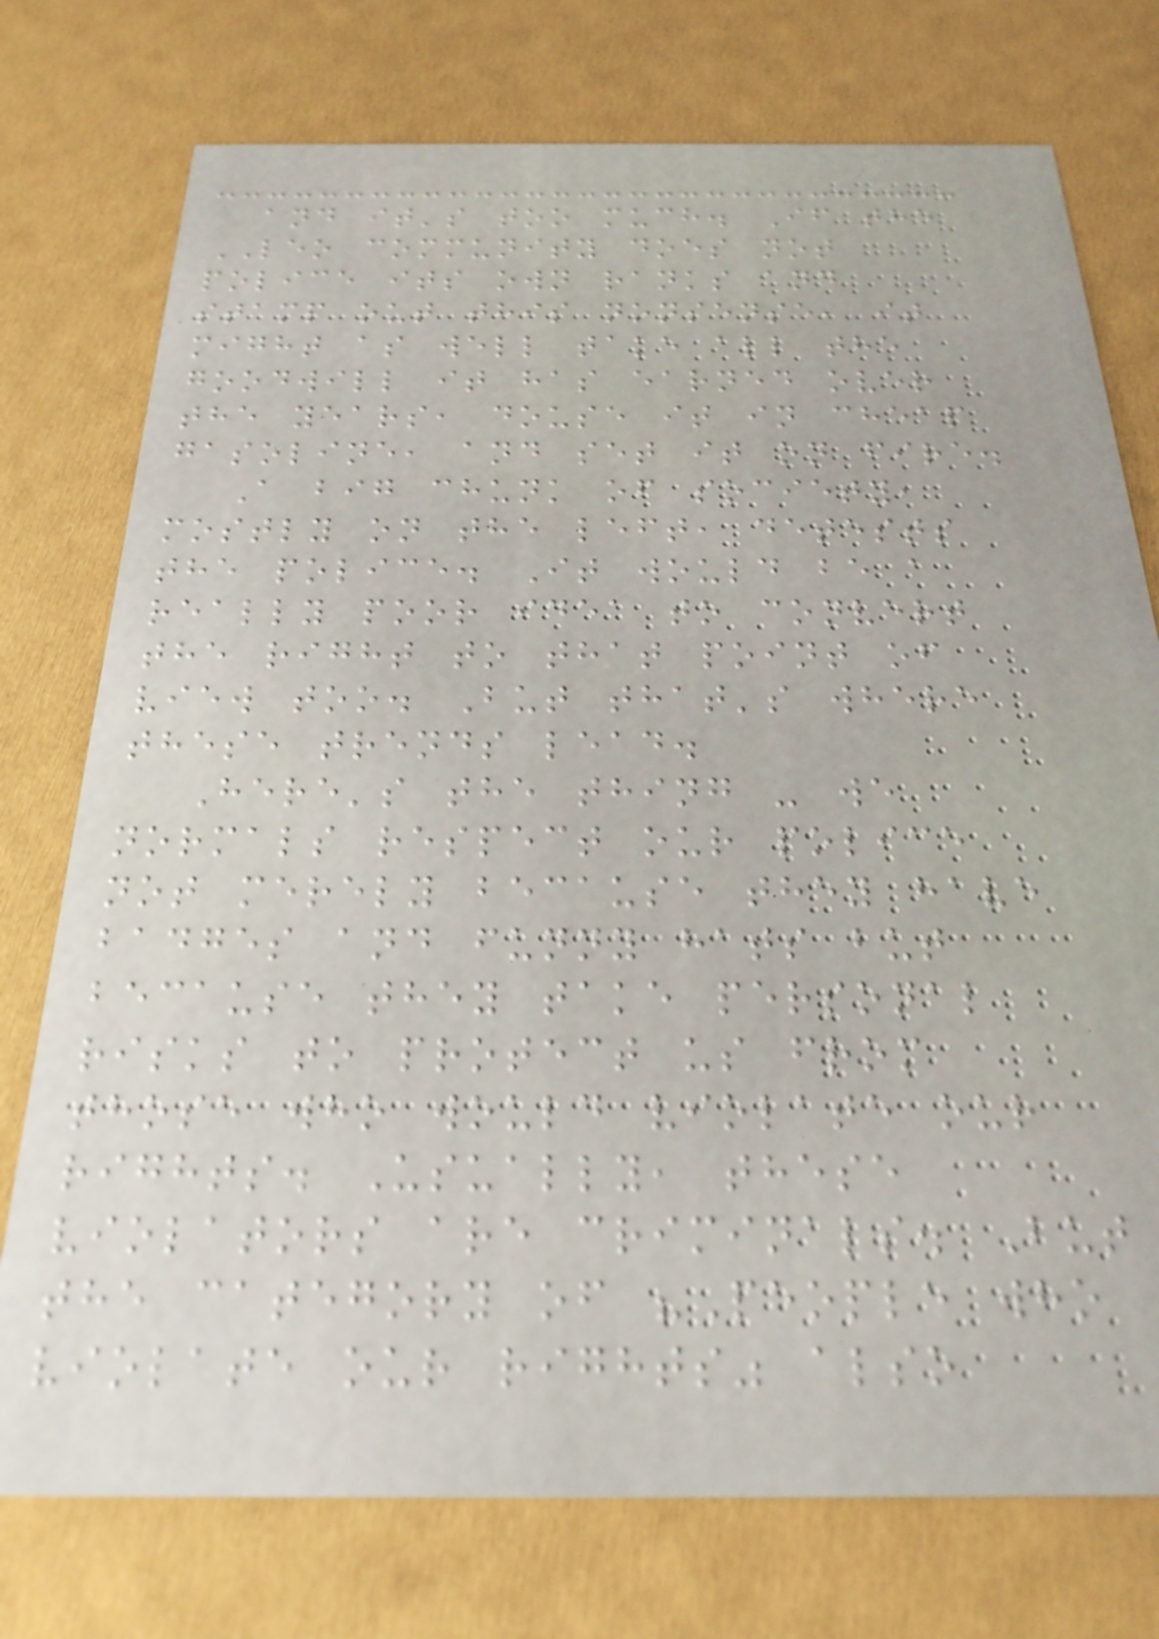and it's too much. If the
LEO community does not
police its own ranks and
stamp out this nonsense, it
might as well take all the
goodwill it has earned over
the years, douse it in cheap
gasoline, and set it on fire.
A big chunk of society,
mostly on the left, detests
the police. It would be a
really poor idea to convert
the right to that point of
view too. But that's where
these trends lead.
Here's the thing - we
normals respect our police
not merely because they have
badges and funny hats but
because they take personal
risks to protect us from
those who would violate our
rights. Usually, these
violators are criminals. But
the category of "People who
violate our rights" also
